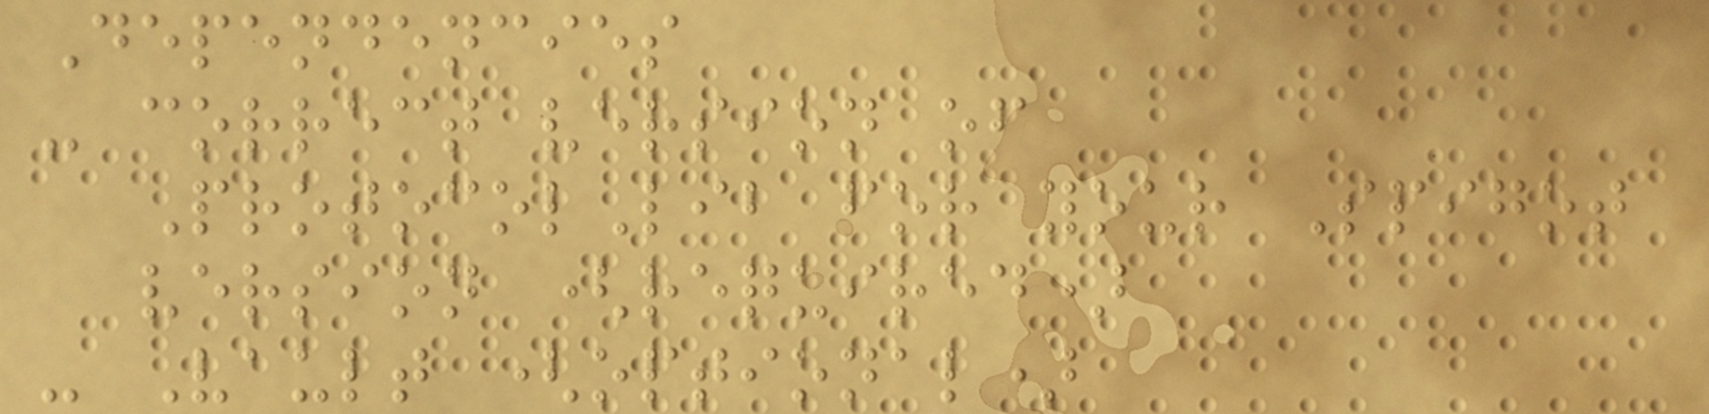Dependencies
- correct version of
ProtocolLib for your Spigot
version (required)
- Vault (optional)
